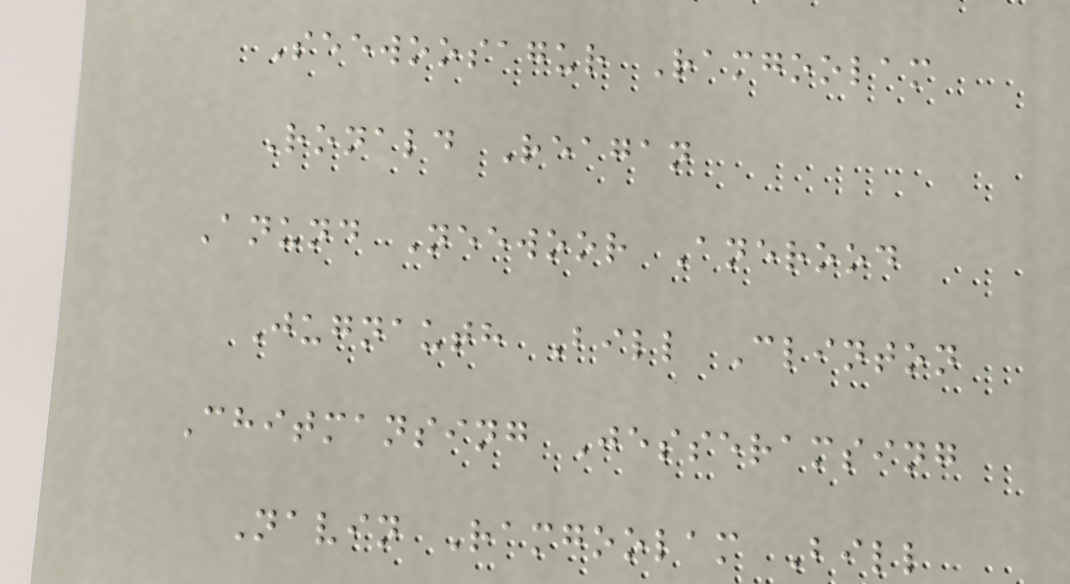Seewoosagur Ramgoolam
Ronald Reagan
Anund Neewoor Anerood
Jugnauth Bill Clinton
Chitmansing Jesseramsing
Navin Ramgoolam Bill
